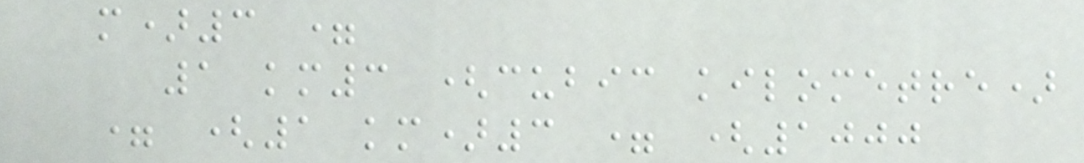m)3 =
1 km3 (cubic kilometre)
= (1 km)3 = (1000
